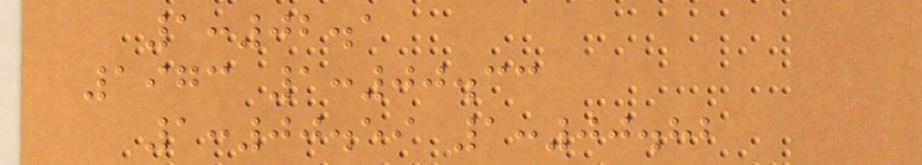1:02.1
1973 1:00.33
1:00.59 1:00.82
